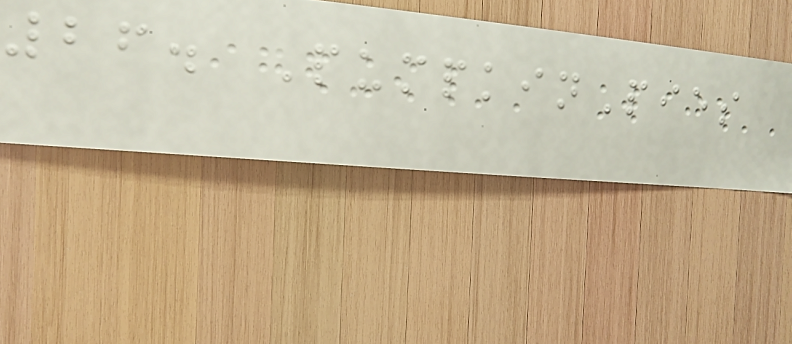26. PumpkinPies
